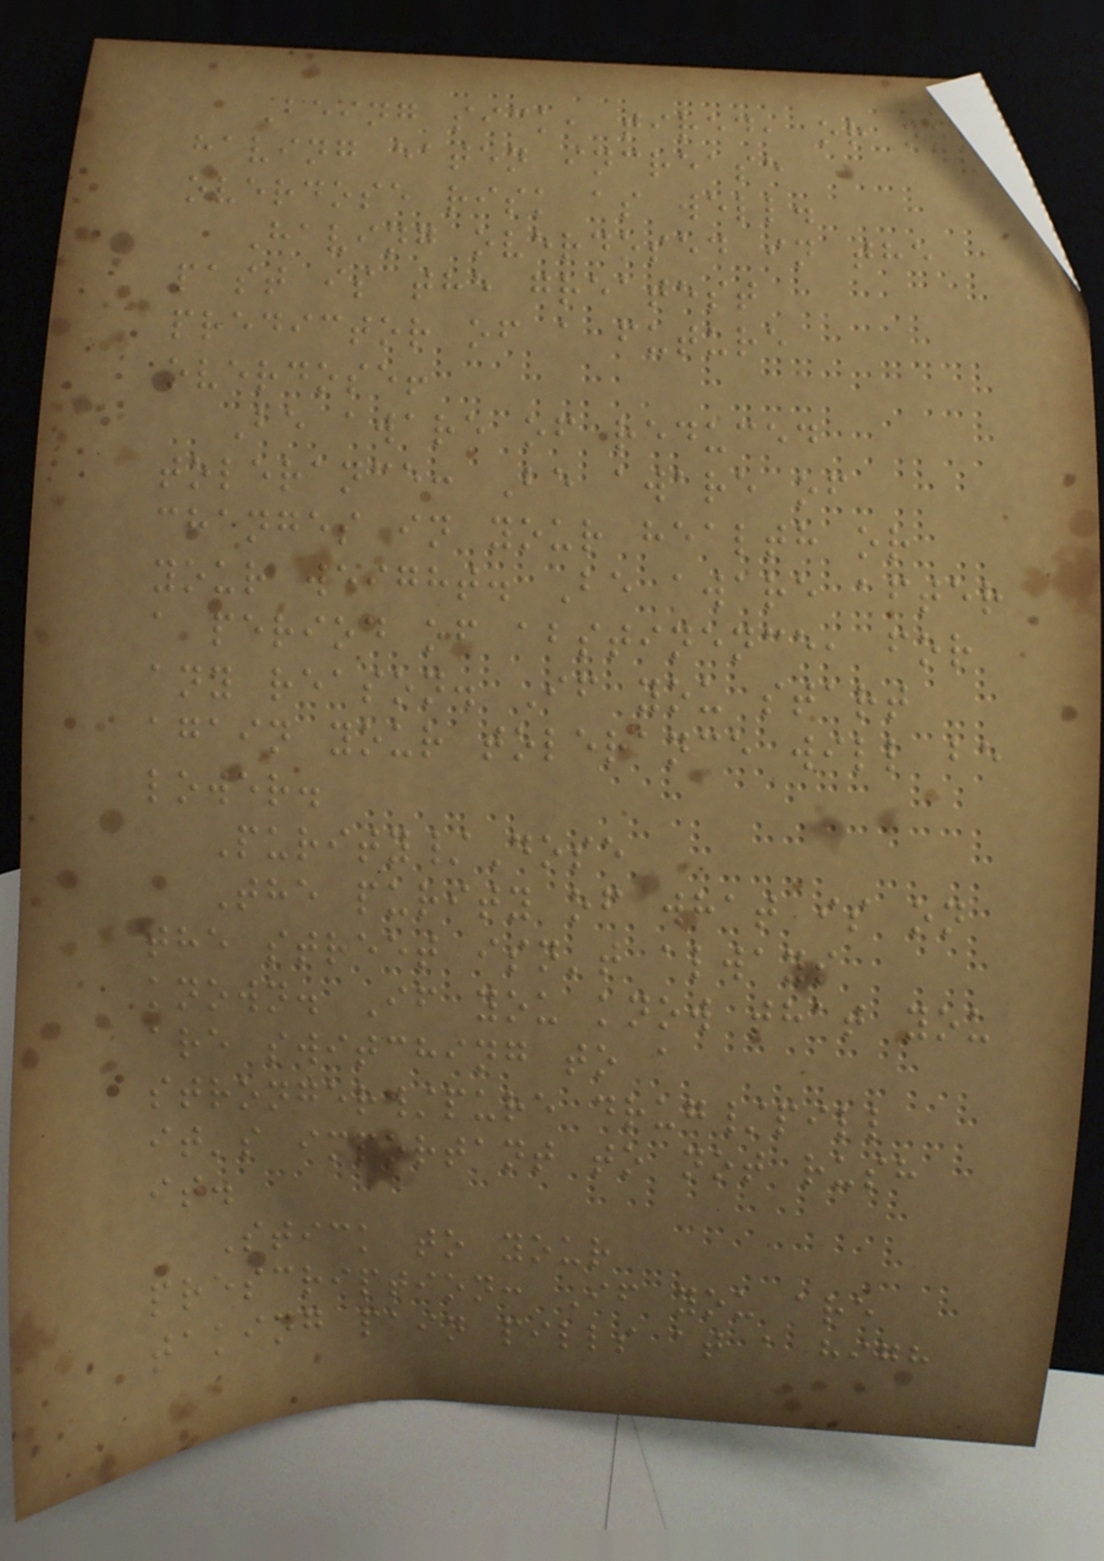Being sick, tired, or not
having eaten increase
overdose risk as well.
Having overdosed in the
past is the greatest
predictor of a future
overdose!
Be aware of reduced
tolerance: Be aware of
changes in your health or
your weight. Be aware after
a period of abstinence, for
any reason. If you start
again your tolerance will be
lower.
Purity/Dose
The purity of what is on
the street isn't always
known. If you know that you
are switching to a
stronger/pure drug/pill
it's important to not rush
it.
Stick to your
prescription: If you are
taking pain pills at a high
